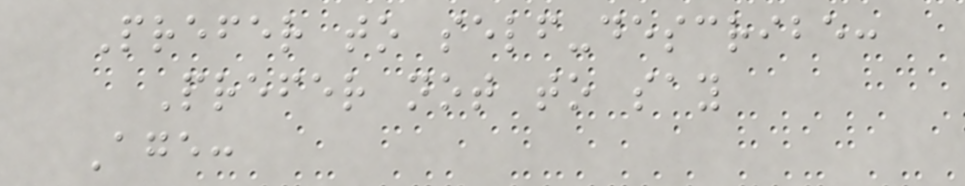Prefer to self-describe:
Prefer not to say
Age:
